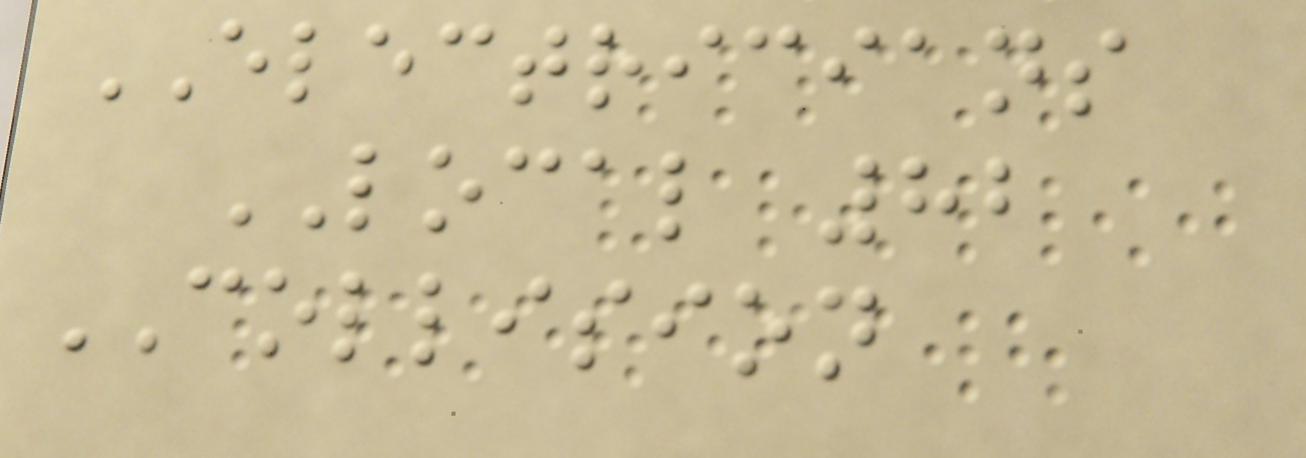ELECTRICIANS
LOCAL 82
COLLISION
